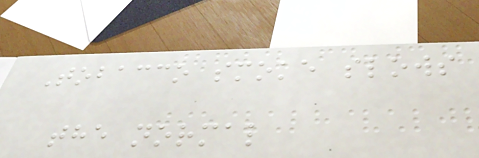Tobacco smoke slows
the normal
